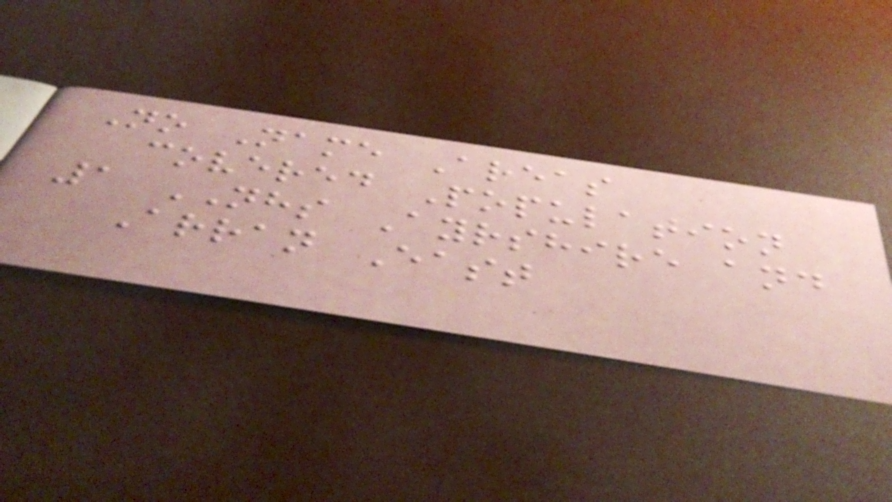No Name Areas
covered Population
1 NHS Ayrshire and
Arran East
